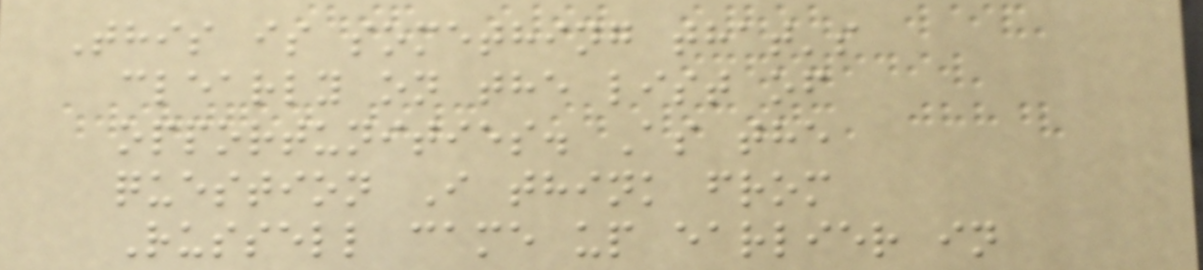This is something that's
clearly on the list of
opportunities. As the
question I think from
Russell came up earlier in
